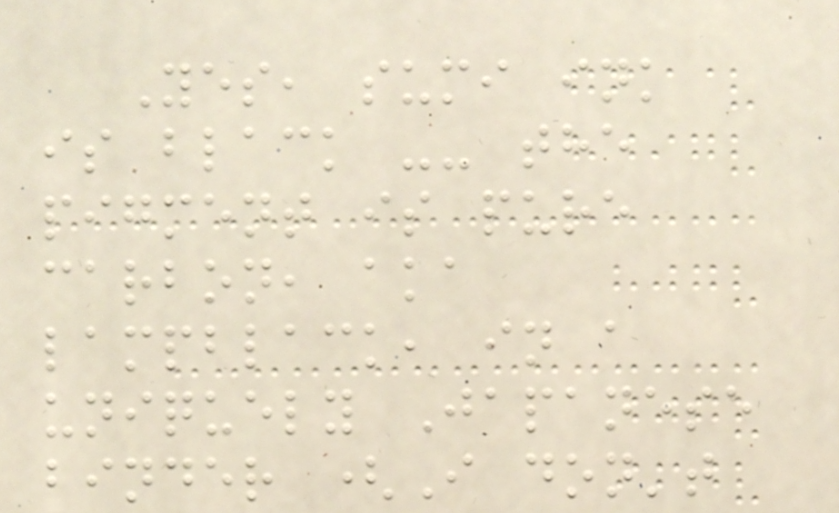Yes, sumi ink
is black -- the
pigment is pure
carbon, aka
lampblack, in a
uniquely Japanese
binder (I don't
